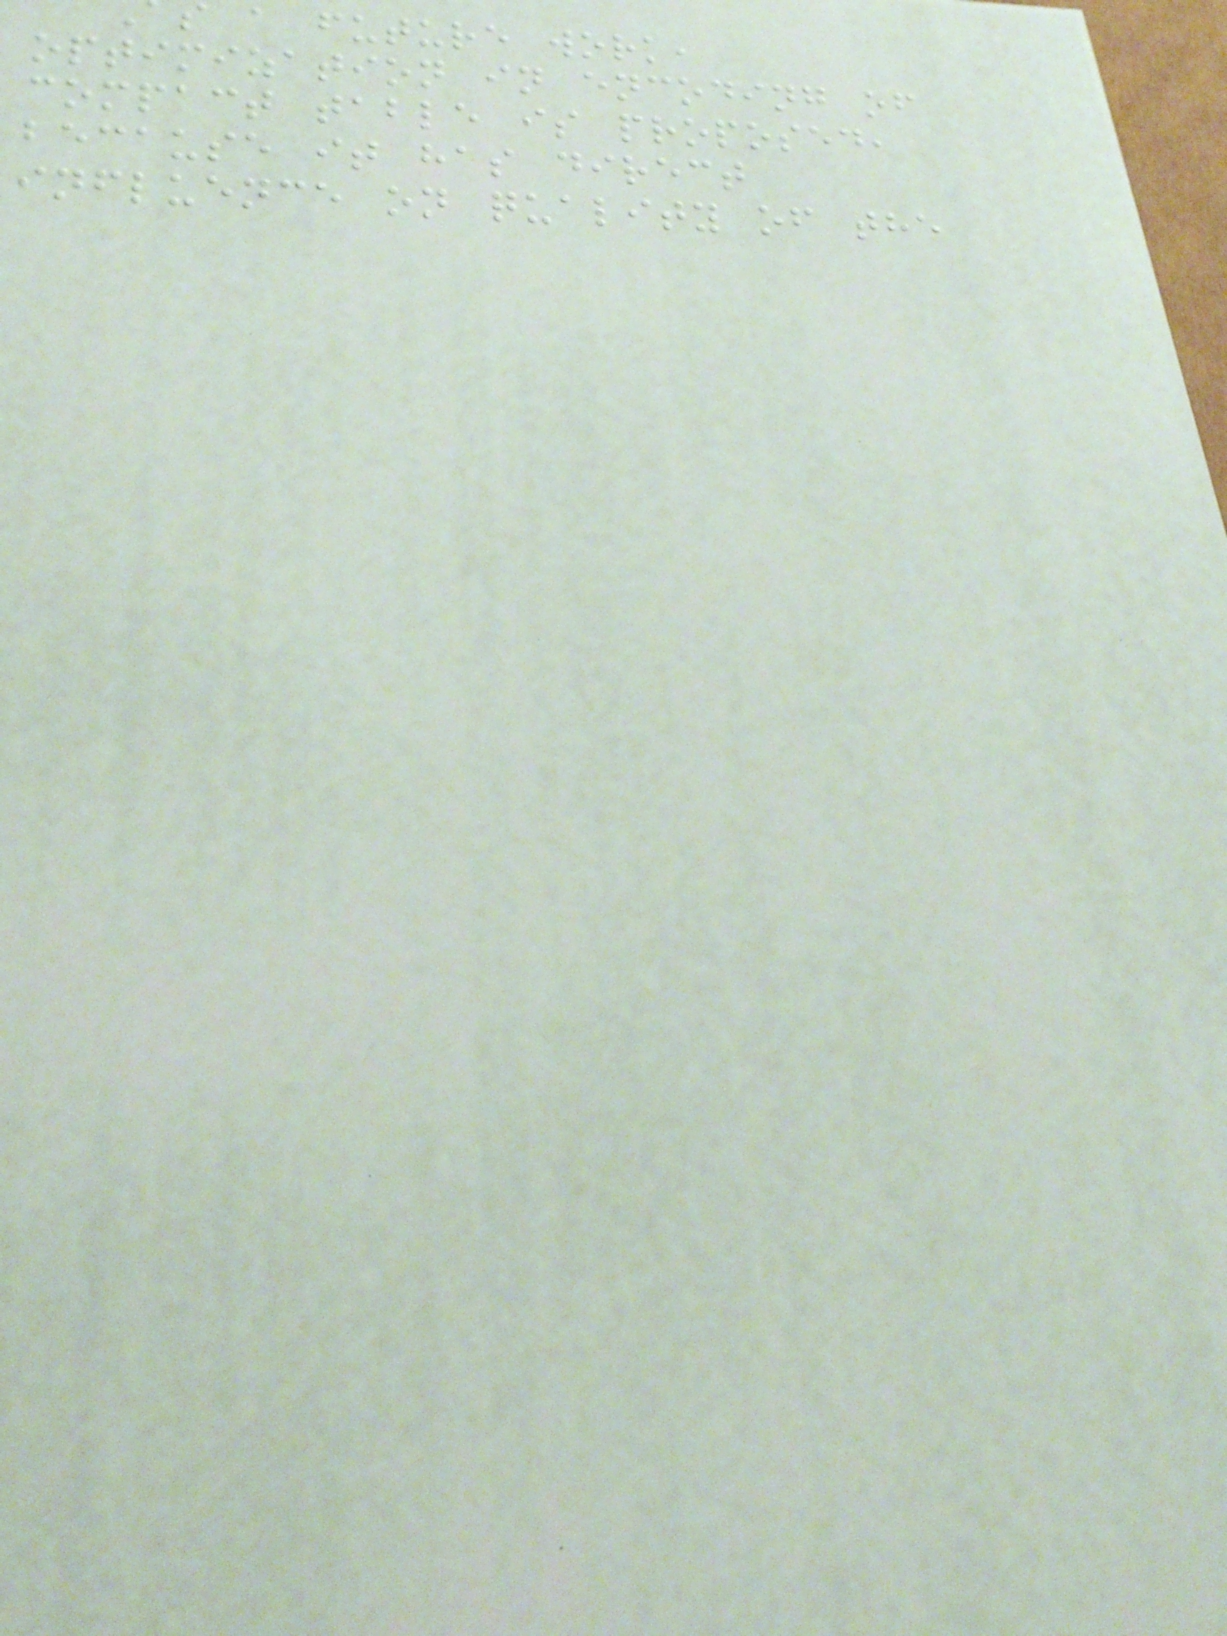a future work,
optimization in encoding of
compact table is proposed,
because it has direct
influence on quality of the
